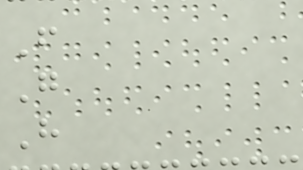F
G
H
